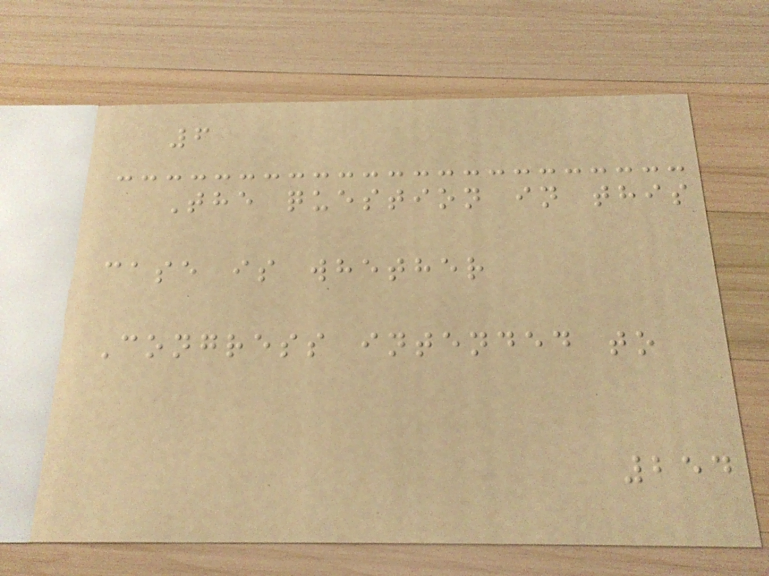6
The question in this
case is whether
Congress intended to
254
